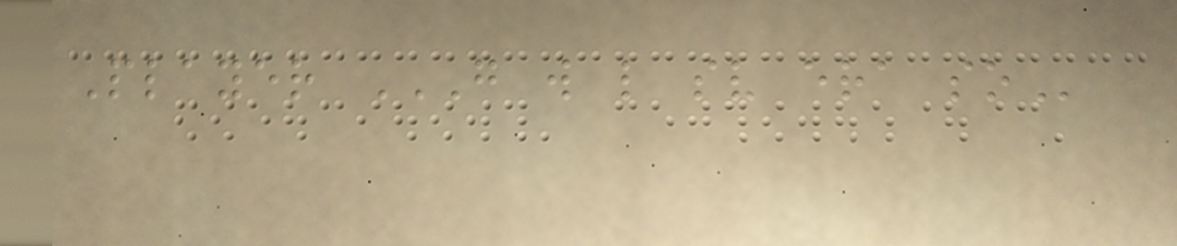Player G W L SV ERA SO
